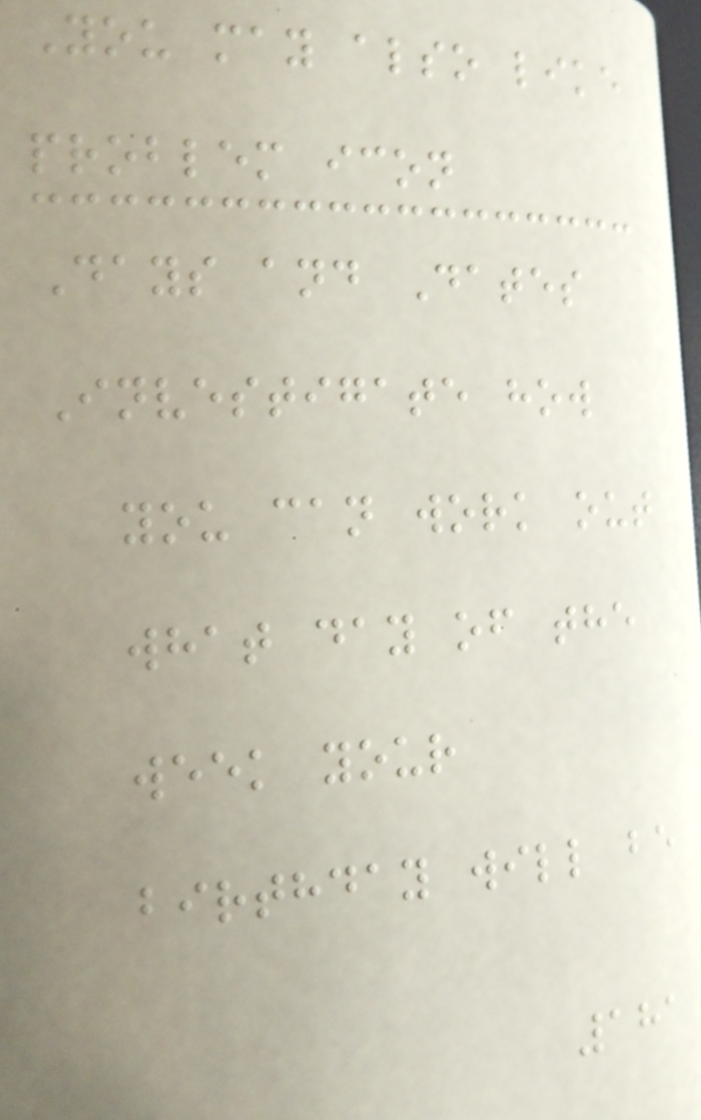You may also like
problem icon
Days and Dates
Investigate how
you can work out
what day of the
week your
birthday will be
181
